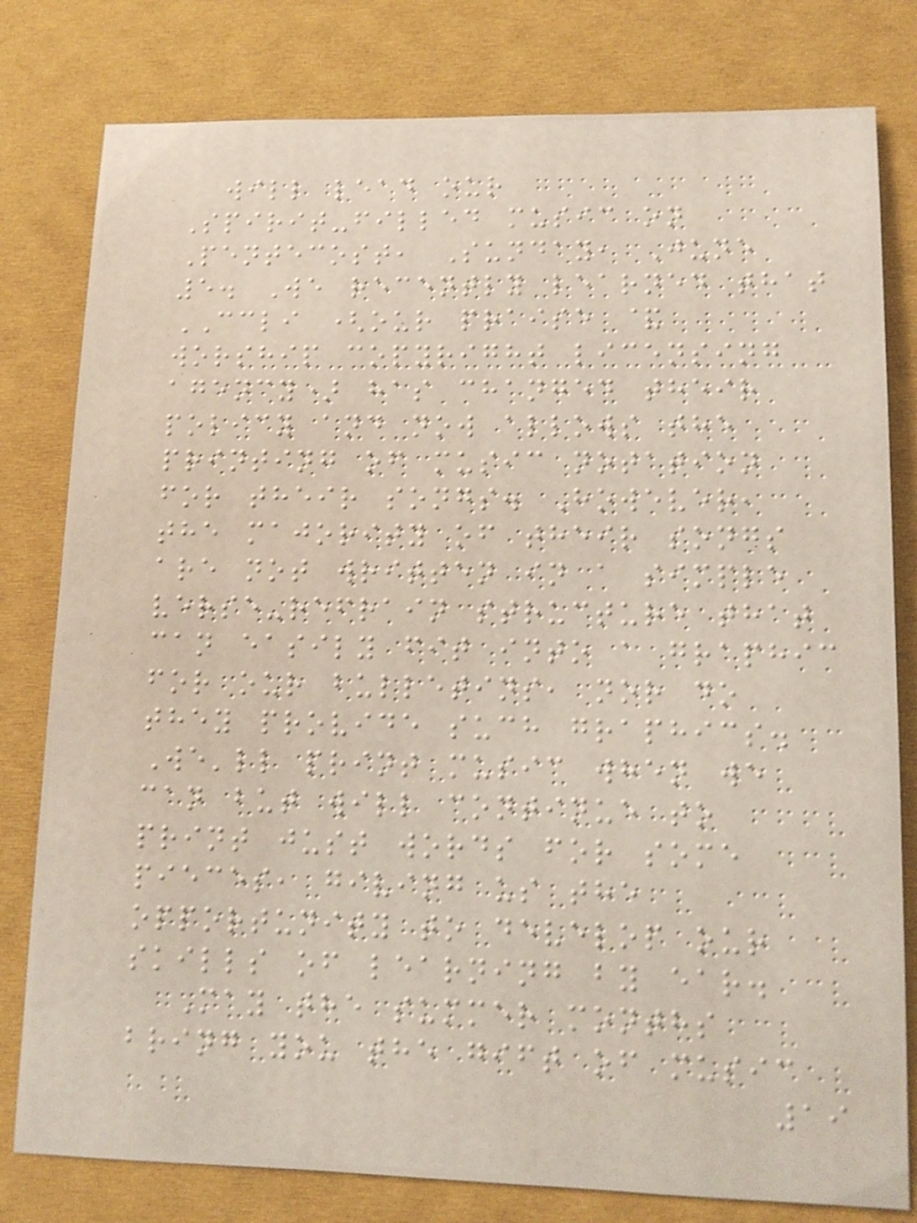will lead our
Spirit-filled music on
Pentecost, Sunday, June
5. We recently learned that
CCLI (our praise &
worship copyright licensing
agency) has changed their
policy and now allows the
printing of music notation
for their songs. However,
the majority of their songs
are not written in a simple
verse-refrain structure that
can easily fit into a graphic
for our bulletins, nor do
they provide such graphics.
We'll print music when we
can but will continue to
print just words for some
pieces, giving us the
opportunity to develop our
skills of learning by ear.
May the summer months
bring you the gift of music
19
